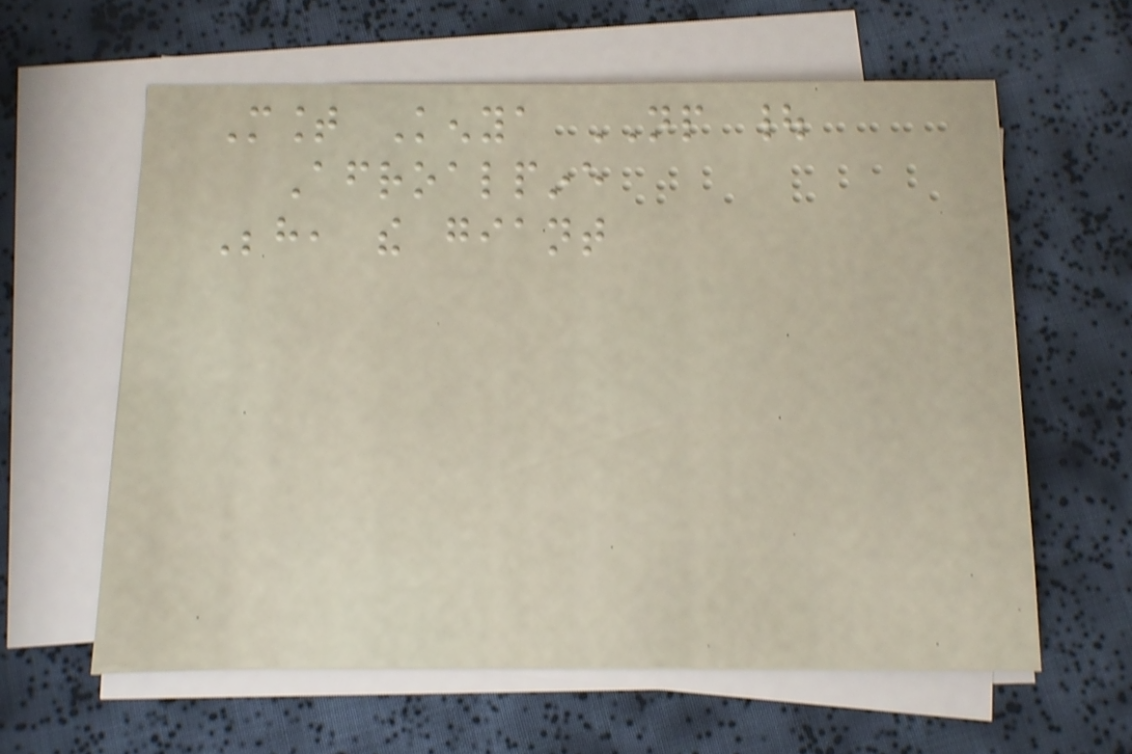Mount Kenya NP |
Afroalpine
Behind, the giant
